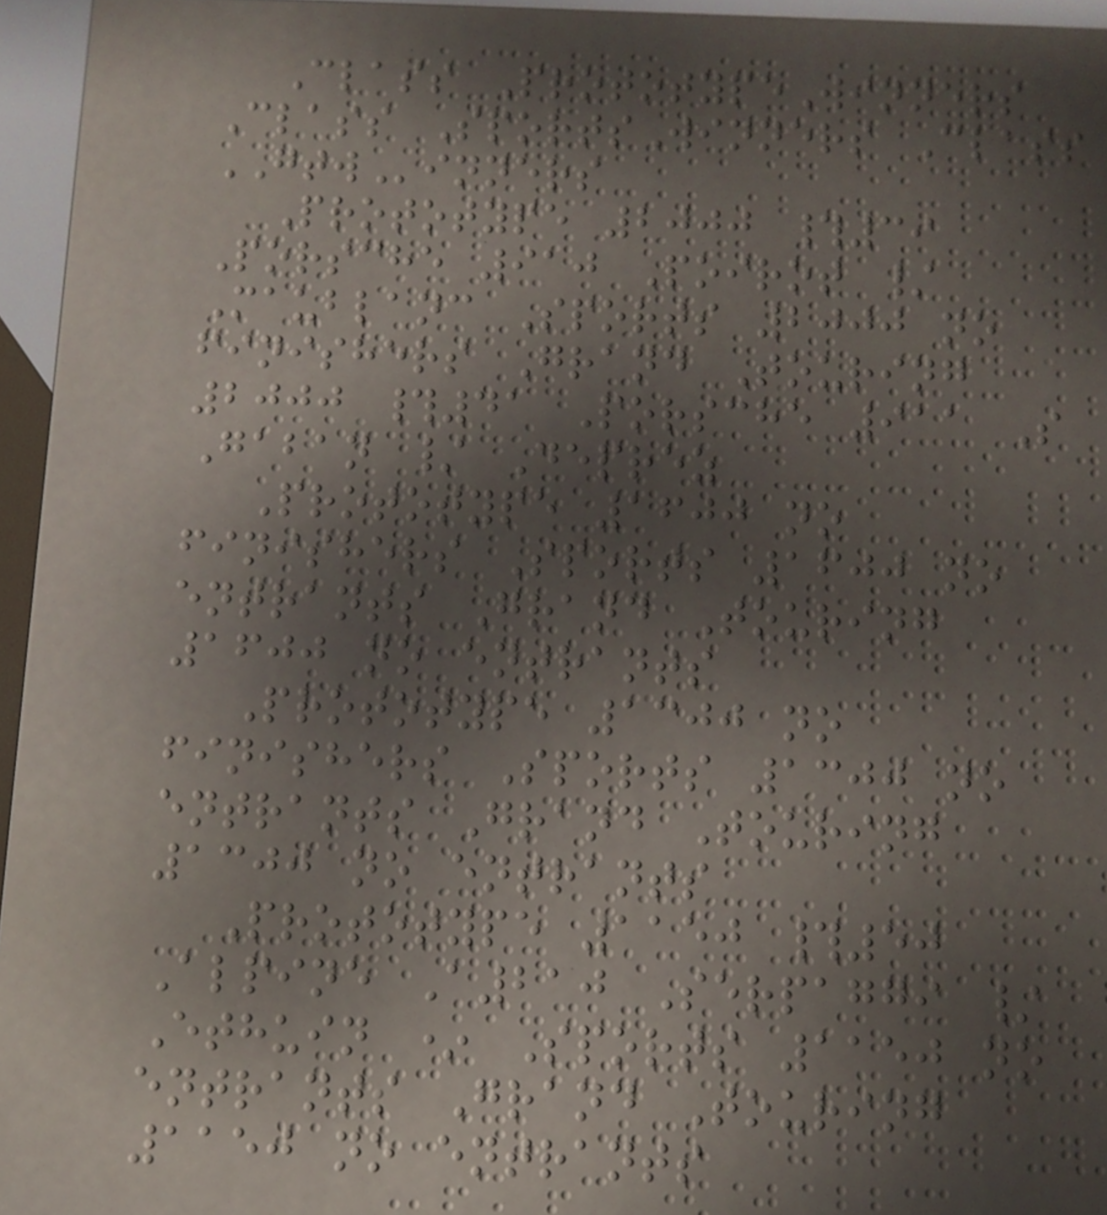Class PrototypeWinners
Class SportsWinners Class
GTWinners
Prototype 2000 #39
Porsche 910 Poirot /
Maublanc Sports 2000 no
finishers Grand Touring
2000 #41 Porsche 911 S
Gaban / Deprez
Prototype 1600 no
finishers Sports 1600 no
entrants Grand Touring
1600 no entrants
Prototype 1300 no
finishers Sports 1300 no
entrants Grand Touring
1300 no entrants
Prototype 1150 #50
Alpine A210 Serpaggi /
Ethuin * Sports 1150 no
entrants Grand Touring
1150 no entrants
